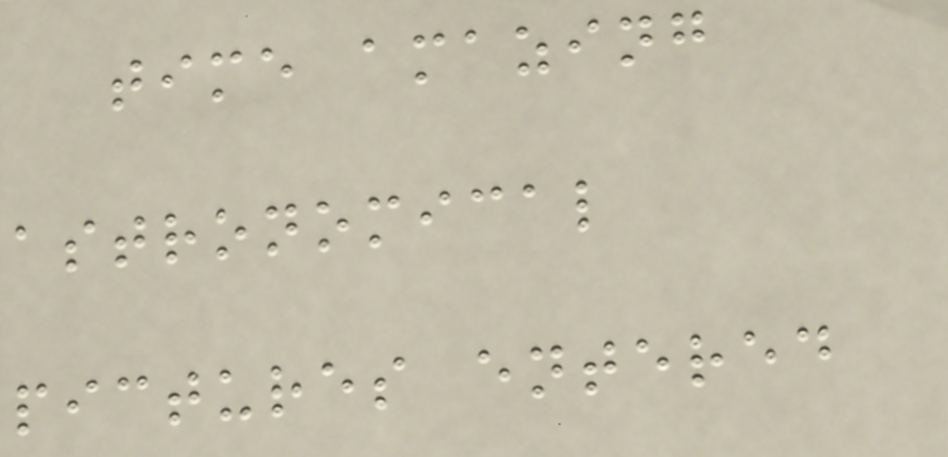time amazing
astronomical
pictures entered
